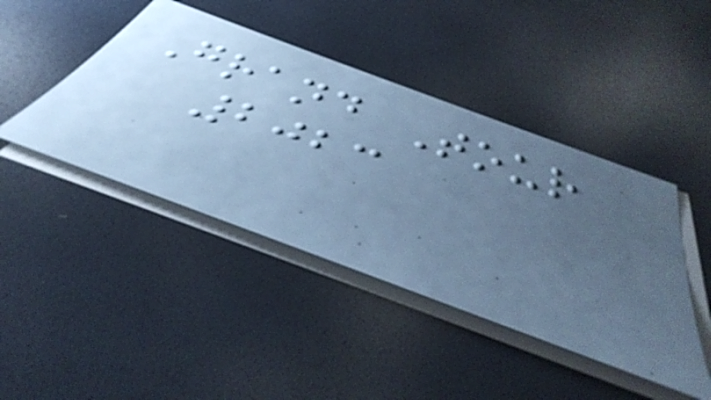Grand Tour
2023
